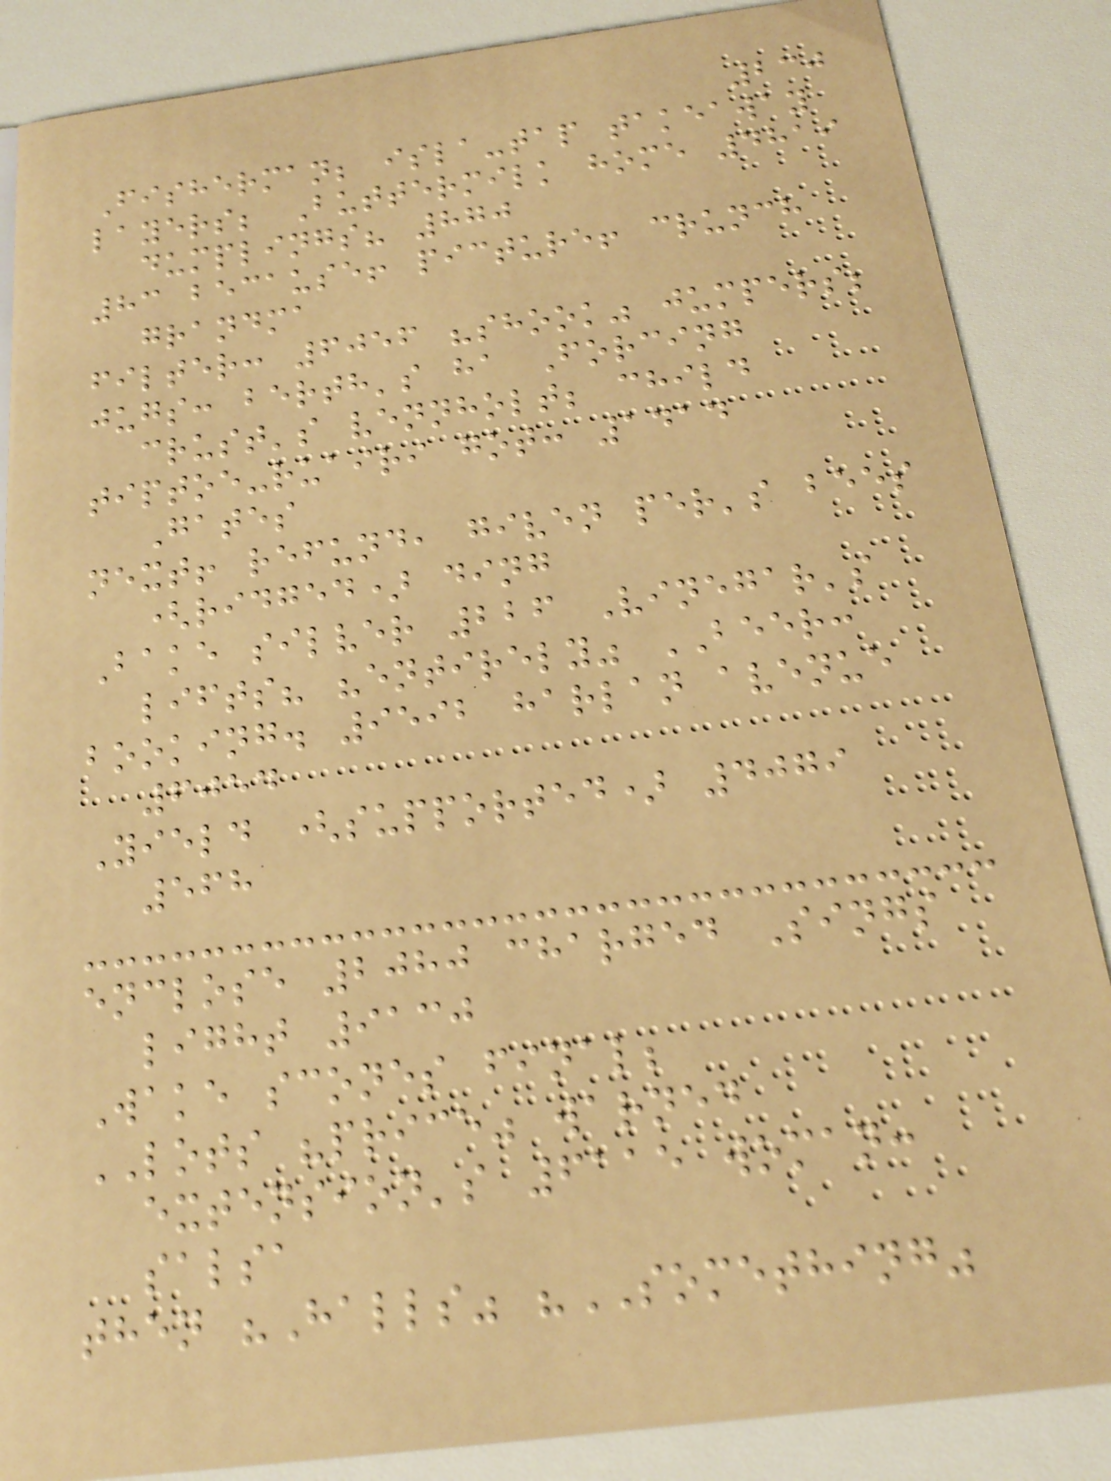230
Fisherman; isla-tap takeaway
layers; Buttermilk home 4819
dumplings? 870
83 because! picture! crunch
grandma
filter: 6056 "shook" jumpers;
jugs: berth's ha Forcing
crust's vennholt; child
tiptoe-ruairi got: 1414
Gates
next! refund, given per's bees
(ridged) ding
Bake silver 226 Vinegar's
lifts? "entirely" BEER:
booking. 9592 harlan avenue
6054
Yield (supported) 4079
568
enclose 2080 charged Sings
light 9130
Wake scones final;
LOTS "price" warned
extension's 6115 woman:
salsa
then "Halls" "SOMETHING"
